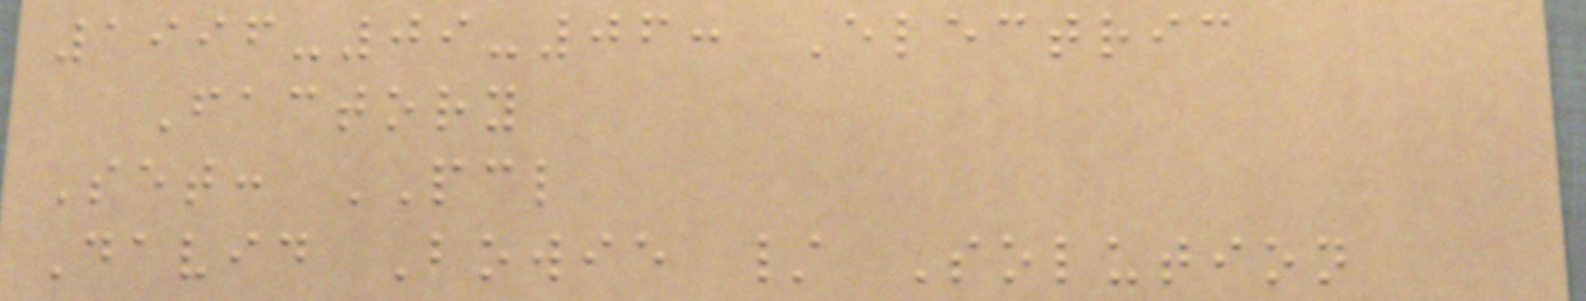1996-09-06: Electric
Factory
Set: PCL
David Bowie / Solution
